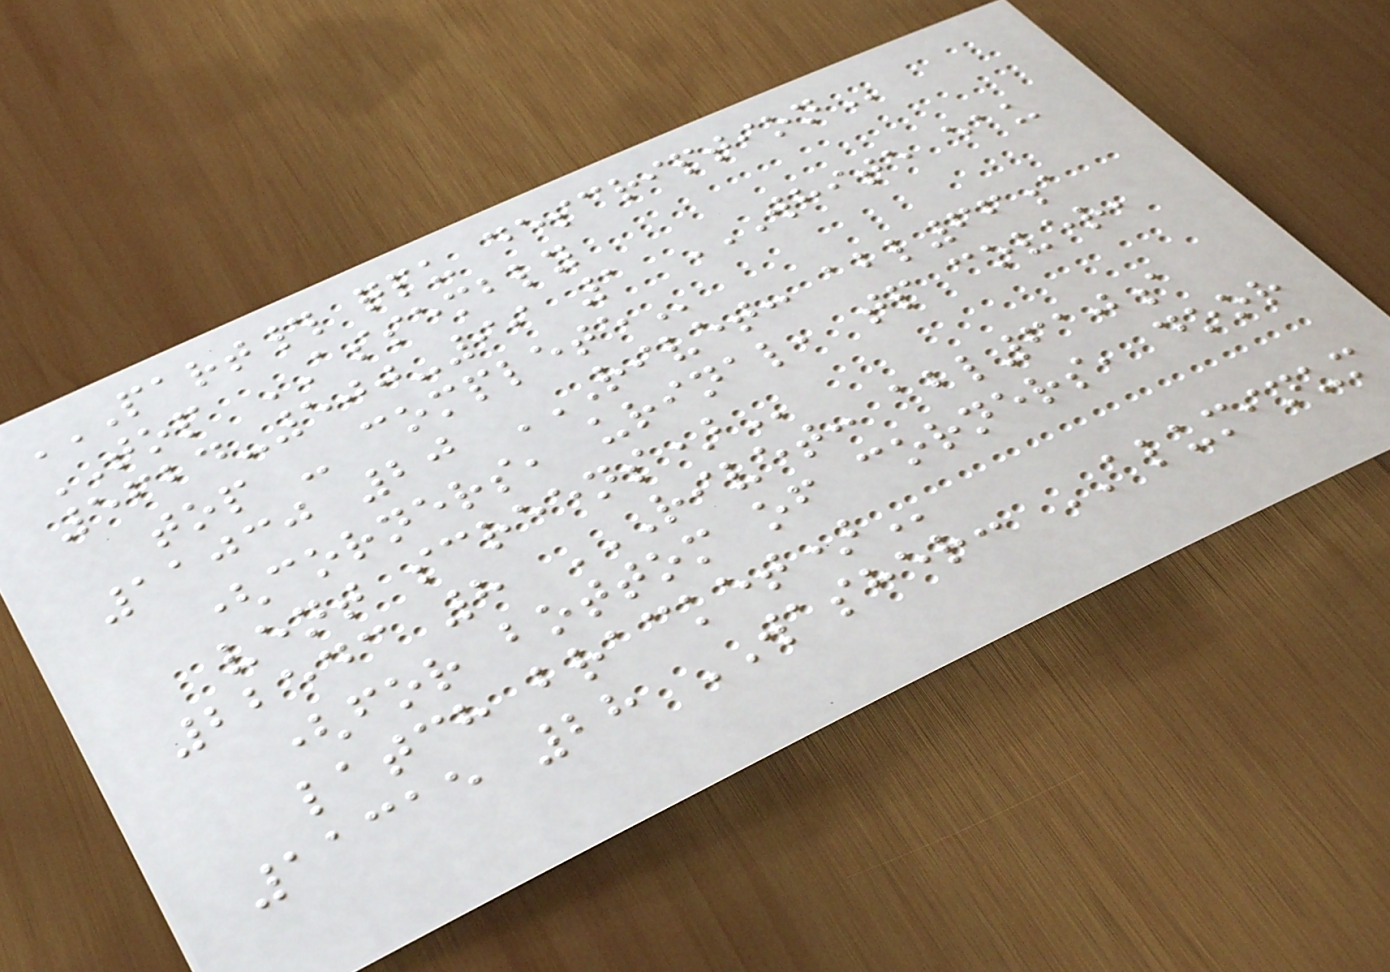PART# QPU DESCRIPTION
TOP ASSEMBLY
5624-500-99 1 WHITE EAU
TOP - COMPLETE
11030 20 RIVET: ABL66A
(CORNERS, URINAL, TP COVER,
VENT SCREENS)
22543 8 RIVET: ABL610A
(FOR BOTTOM OF CORNERS, DOOR
LATCH BRACKET)
11315 28 WASHER: ALUMINUM
